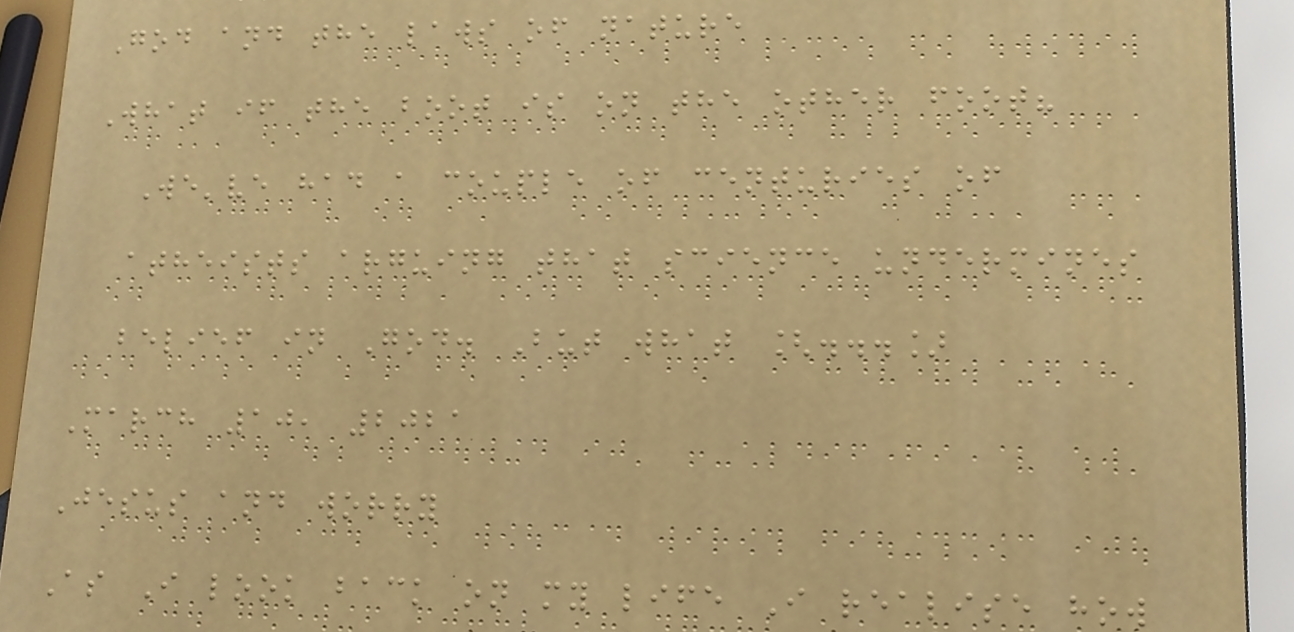God and the laws of nature
What if the boot is on the other foot?
We've had a couple of centuries of
atheists arguing that science undermines
belief in God. But what [...]
March 10, 2021
Jesus and worry
As I look back on my life I realise how
